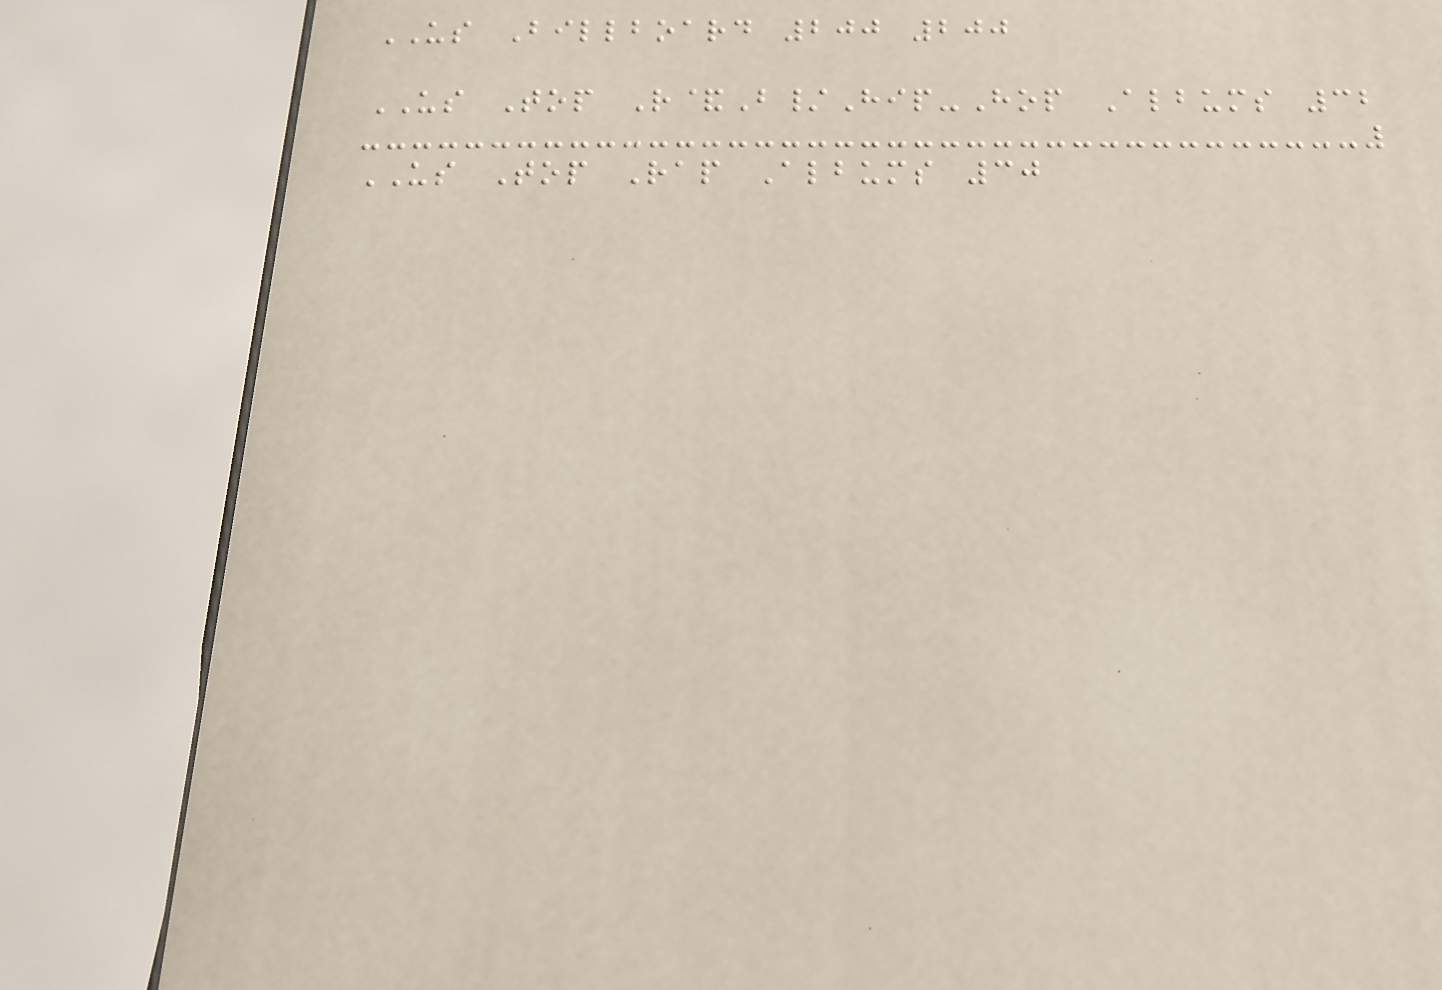US Billboard 200 200
US Top R&B/Hip-Hop Albums 32
US Top Rap Albums 30
